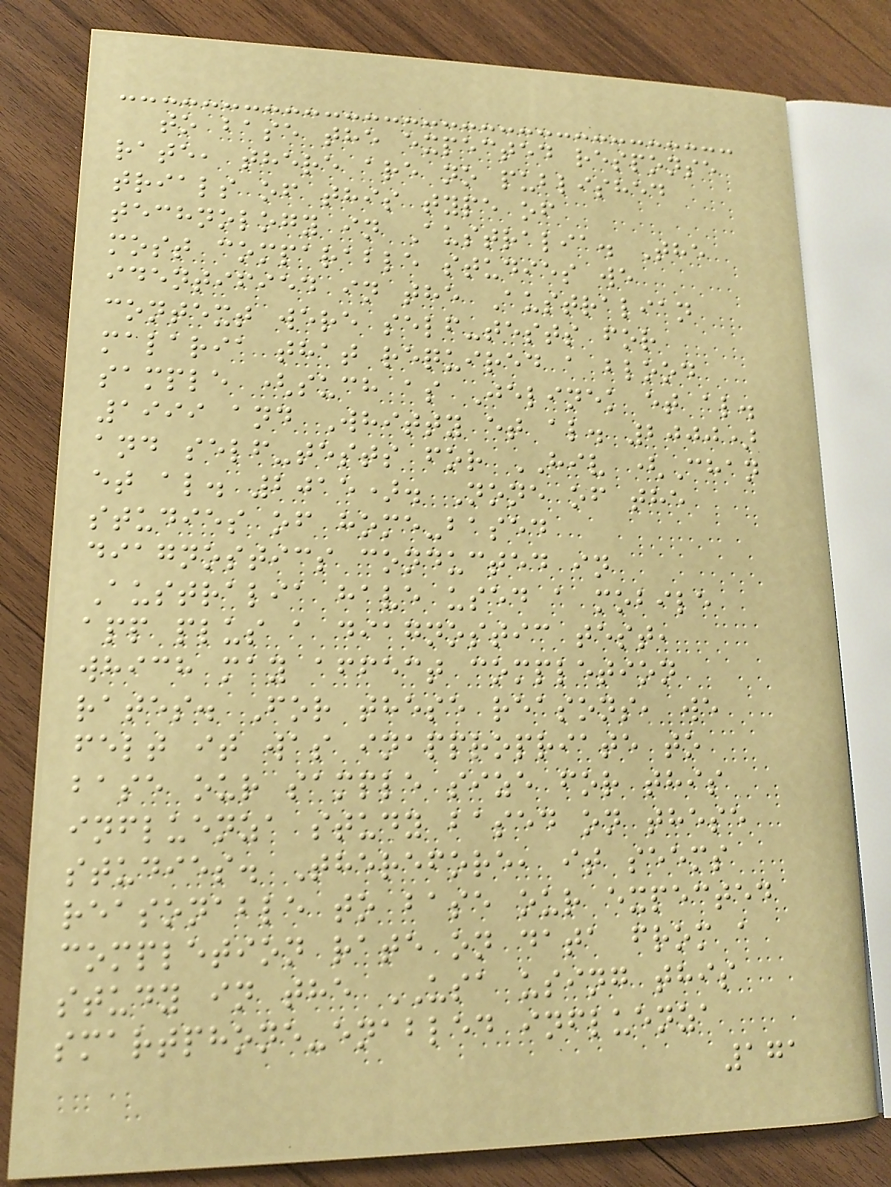to base the expected response
rate, there are no published
trials of this type of
technology in Australia. The
most comparable studies we
identified in the Australian
context were self-tests for
malaria that required a blood
sample (such as Jelinek et al.
1999 and Whitty et al. 2000)
and self-tests for HIV (Chan
et al. 2015). None of the
studies of home-based
diagnostics conducted in
Australia have used a mobile
app plus a diagnostic test,
which may affect completion
rates. For these reasons, we
felt it was inappropriate to
base our sample size for this
influenza study based on these
studies. Therefore, it seems
reasonable to base our expected
completion rate on data from a
study in the USA using this
smartphone-enabled influenza
171
